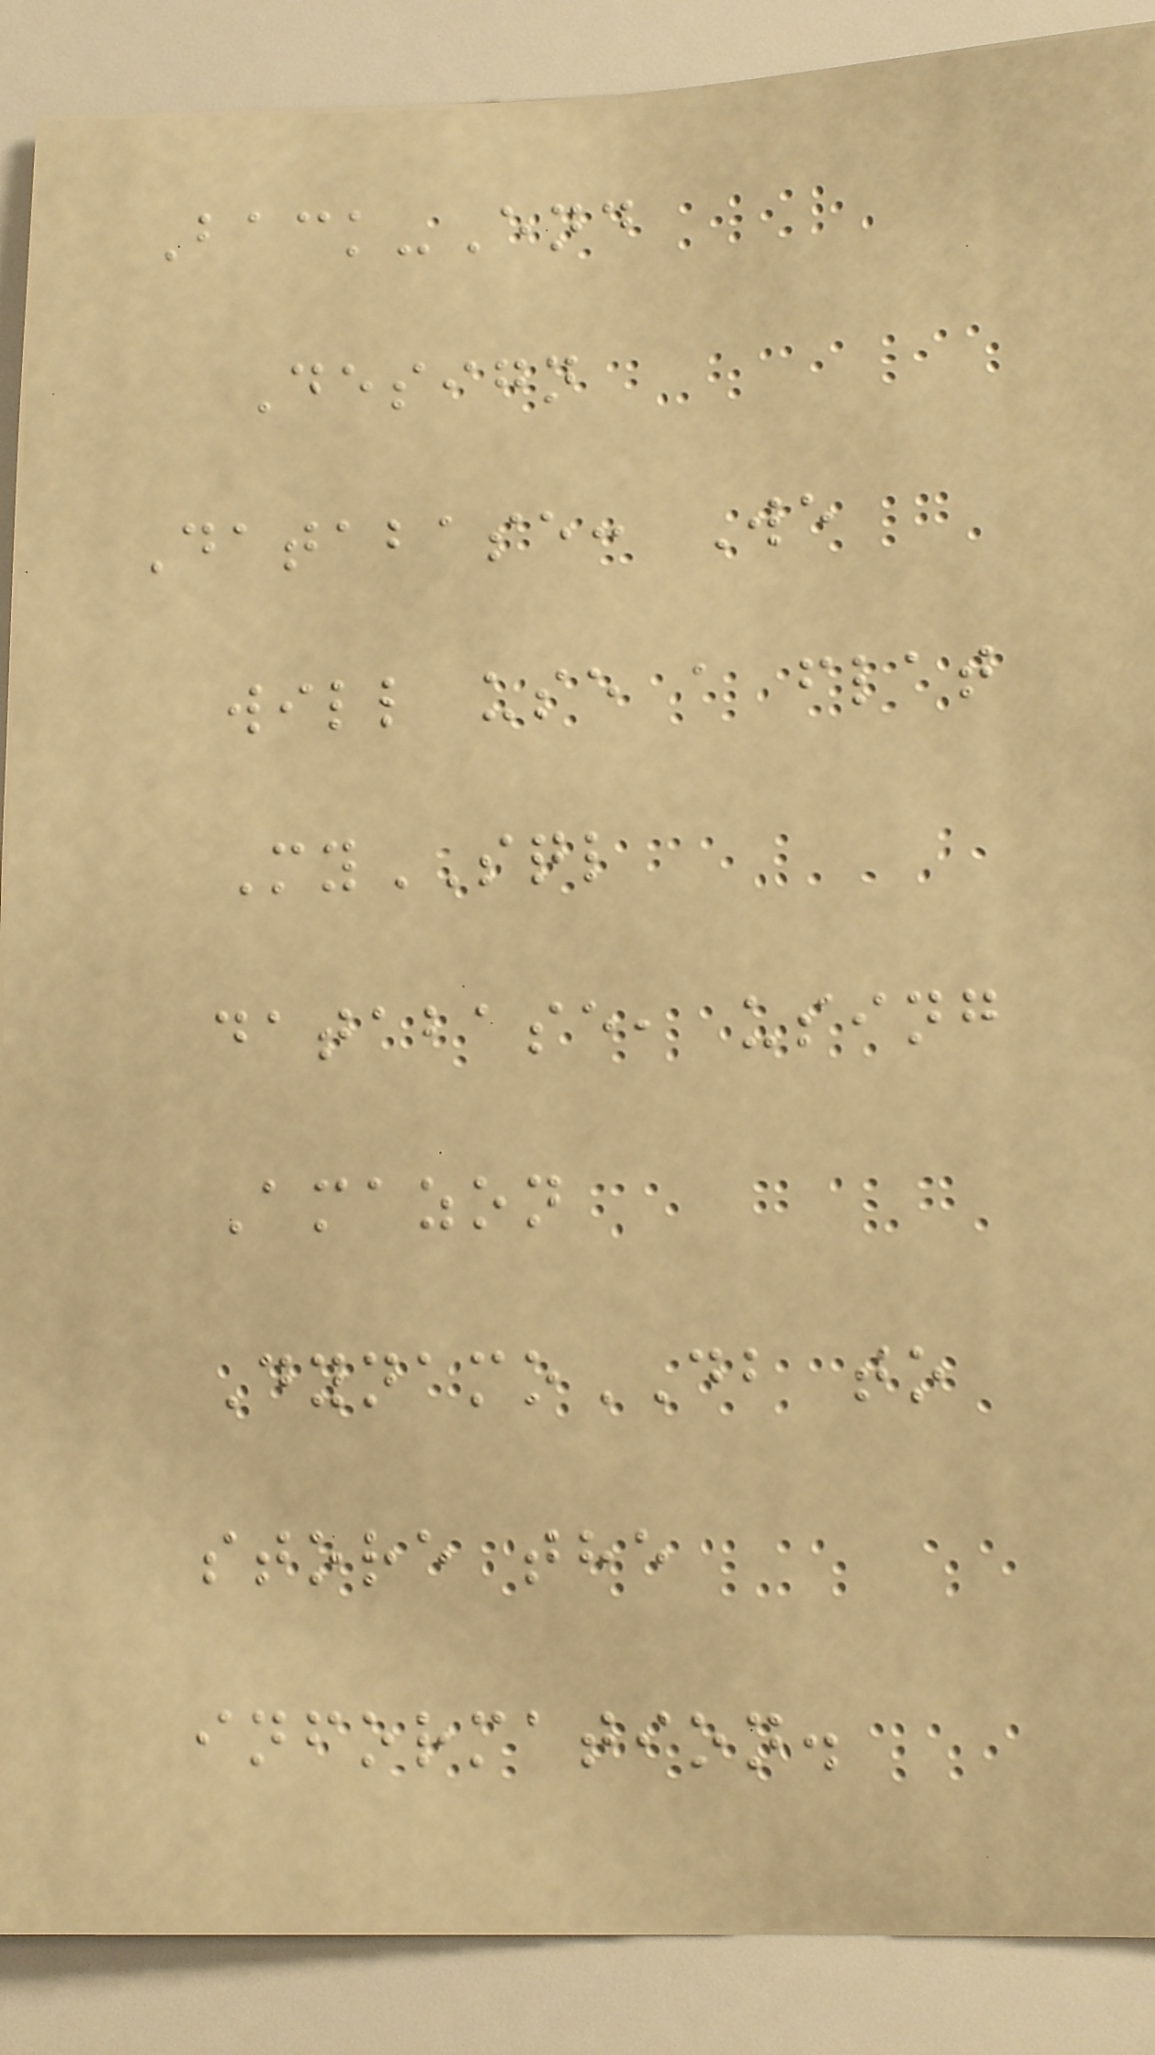Back-End
Design
Database: We
will use a flat
MySQL
database, using
Amazon
DynamoDB to
store the
information.
